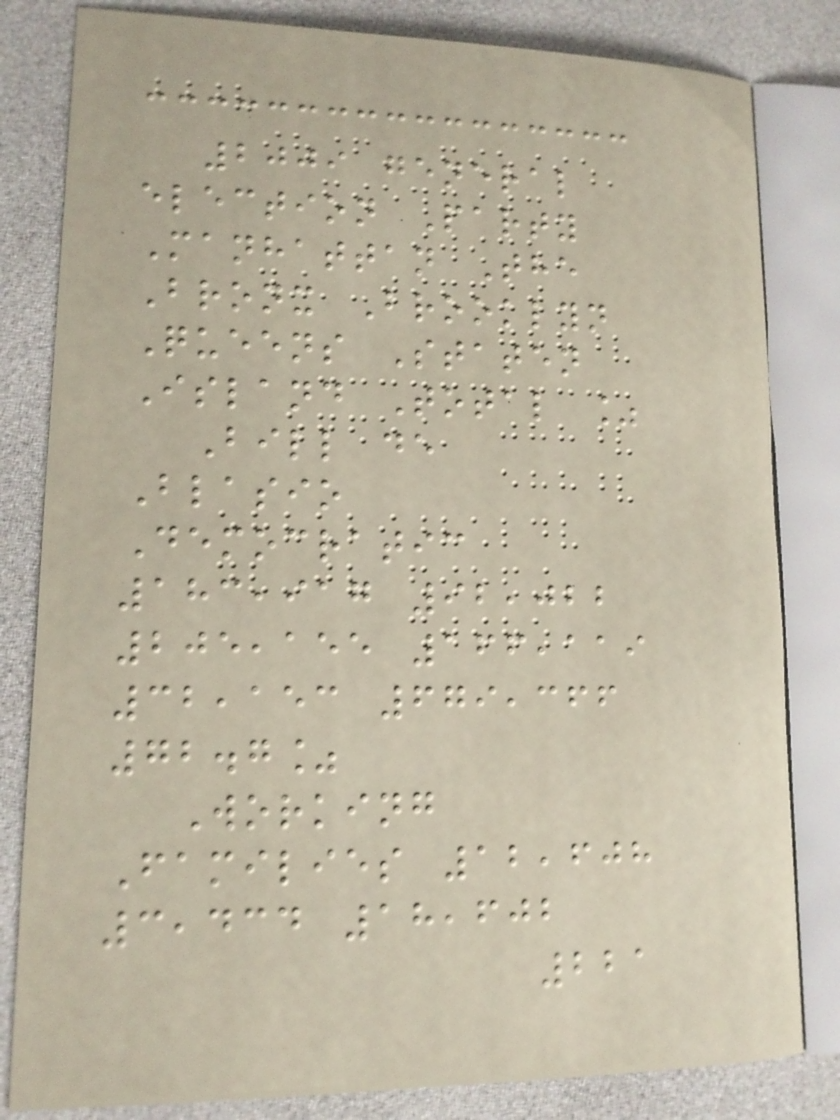2009 general
election Party
Manhattan The
Bronx Brooklyn
Queens Staten
Island Total %
Bill de
Blasio
Democratic
183,917 92,022
205,155 166,119
32,153 679,366
72.7%
Working
Families 12,608
3,434 18,602
221
